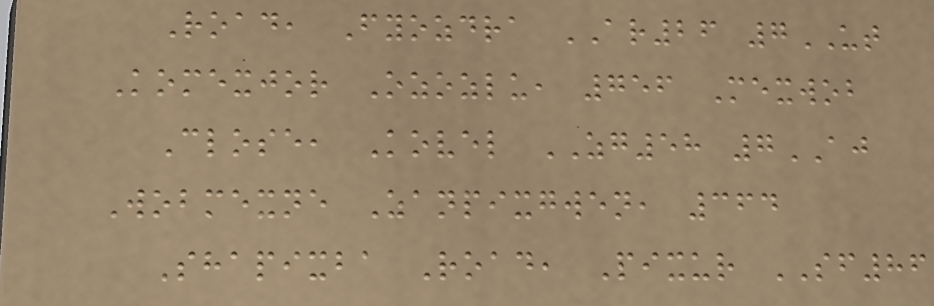Road, Fyozdra AR26 7UT
Komexjor Ozozlu, 756 Mexwob
Close, Kovel ZG58 7AJ
Wobmexne Zanpixgwen, 364
Shapixba Road, Pixur SF86
